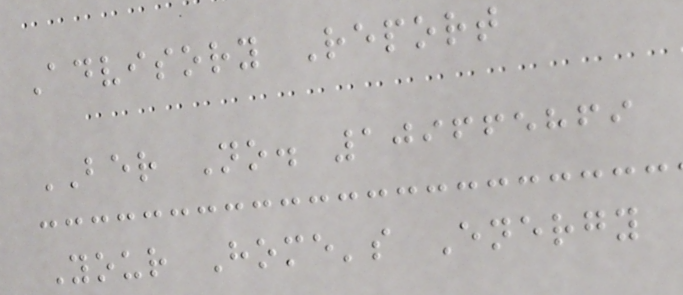Advisory Report
BER No. 109665869
Your Home's Energy
